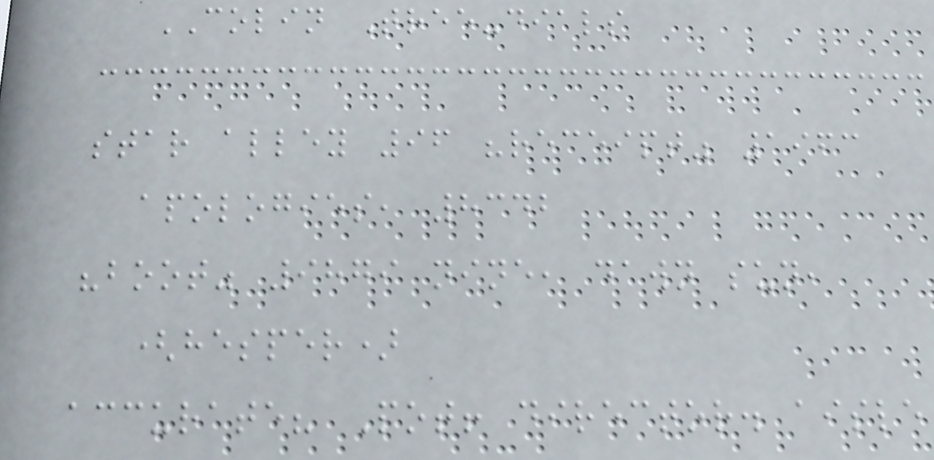COLIN Tree-dials
star alley 96 "receipt" 1963
apologies, 8342
"boot" 9879 nine, dawn sun,
(hesper)
accurate? Pot! director. aisle
